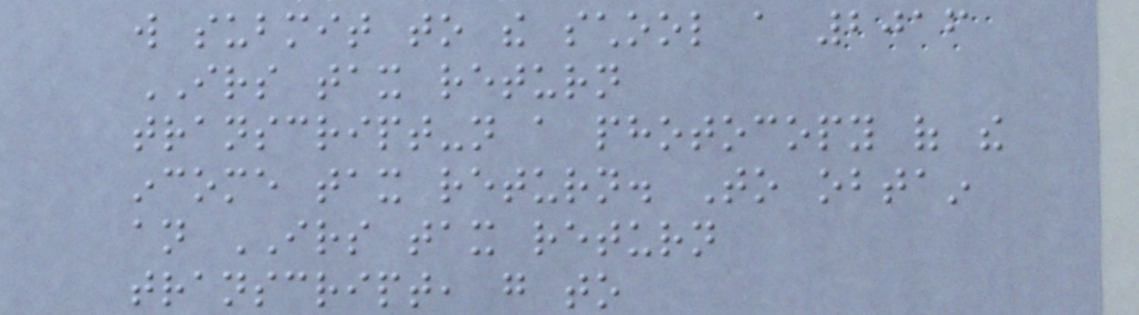will submit to the school a 2016
IRS tax return
transcript-not a photocopy of the
income tax return. To obtain
an IRS tax return
transcript, go to
